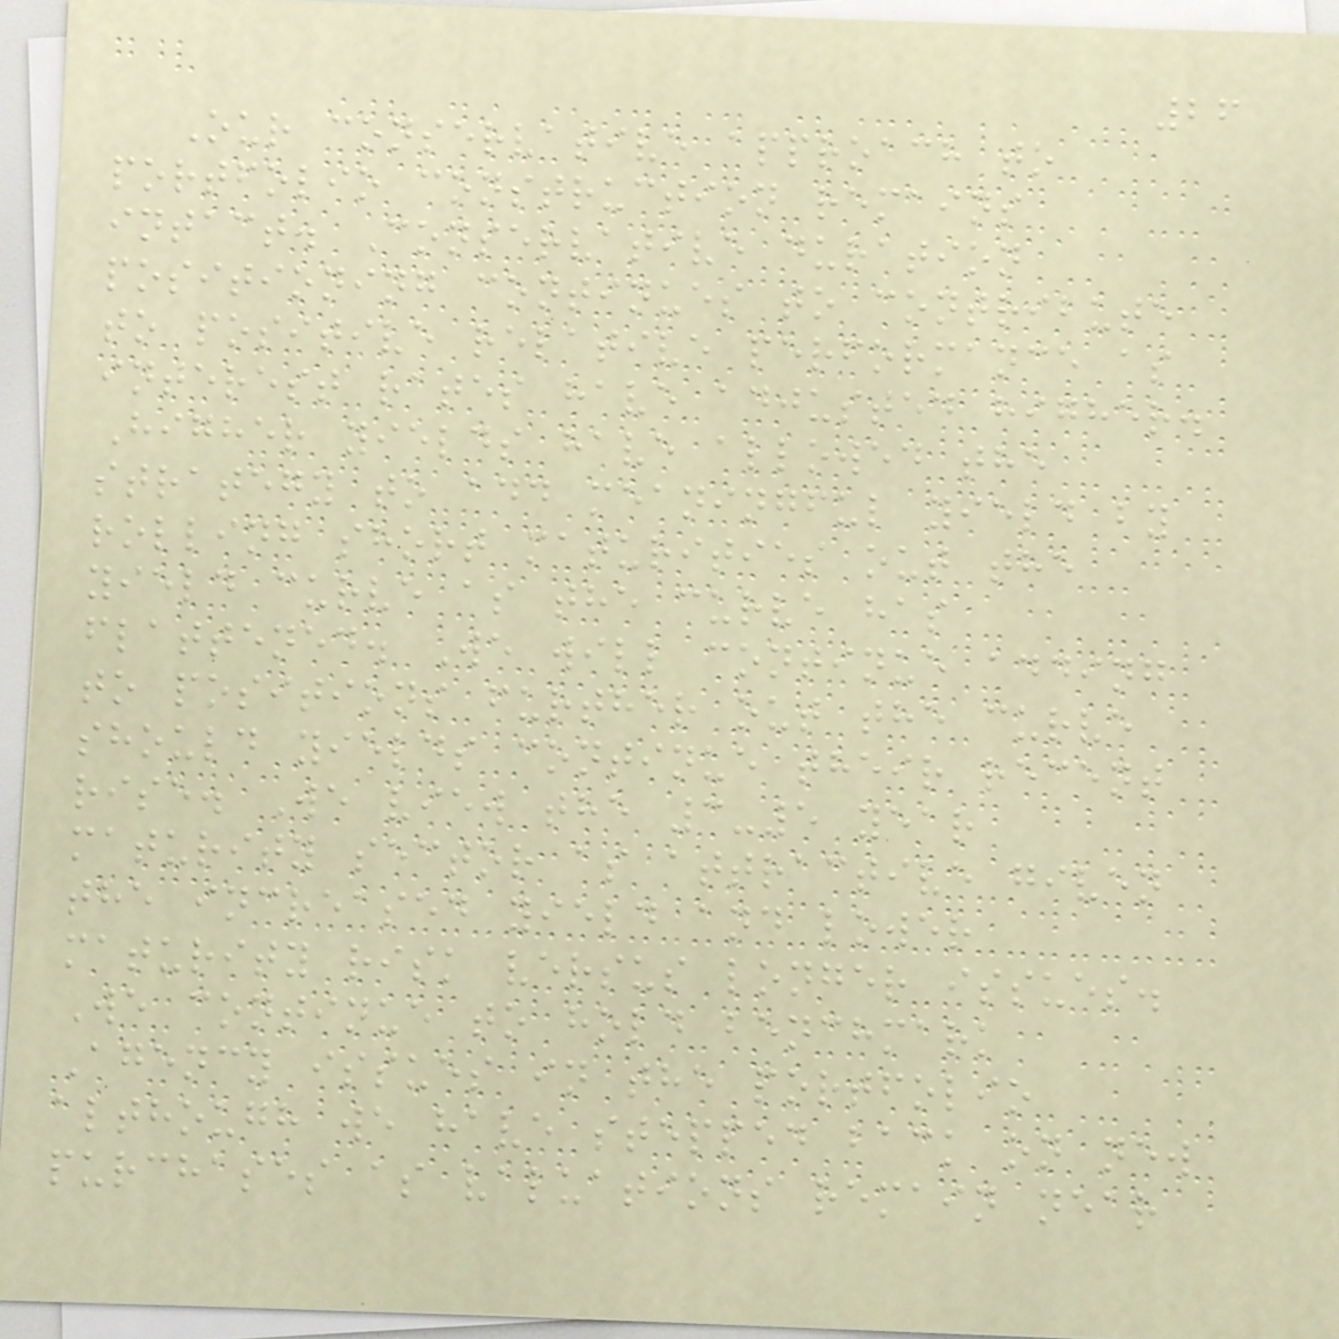26
Our conservative approach to
portfolio construction remains
intact. Conservative duration
positioning continues to contribute
to positive relative performance as
interest rates have adjusted higher.
Higher yields have allowed the
strategy to add meaningful yield by
rolling short maturities out the
yield curve as the curve has
flattened. We will continue adding
to positions further out the curve
should yields continue their recent
rise. We view the 3-5 year
maturity sector as attractive given
the increased yield and lower
maturity risk versus longer issues.
We continue to hold benchmark
Agency issues in the portfolio
although we have stepped back on new
purchases as valuations remain near
